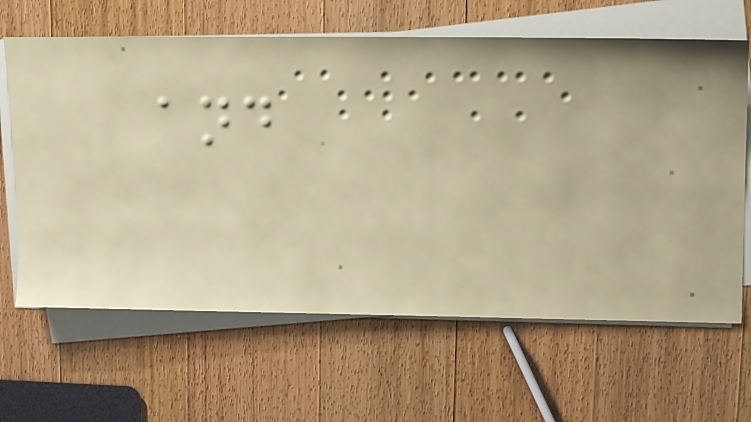and
